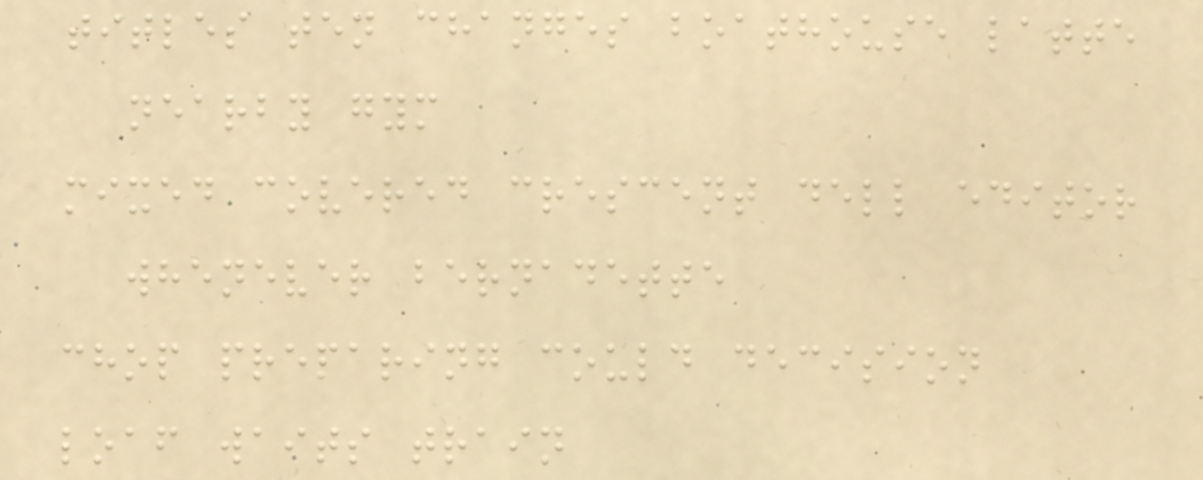titles ten changes boathouse latte
nearby gym
mixed covered crescent dell editor
whenever bernadette
chop preparing could decision
loaf waits train
